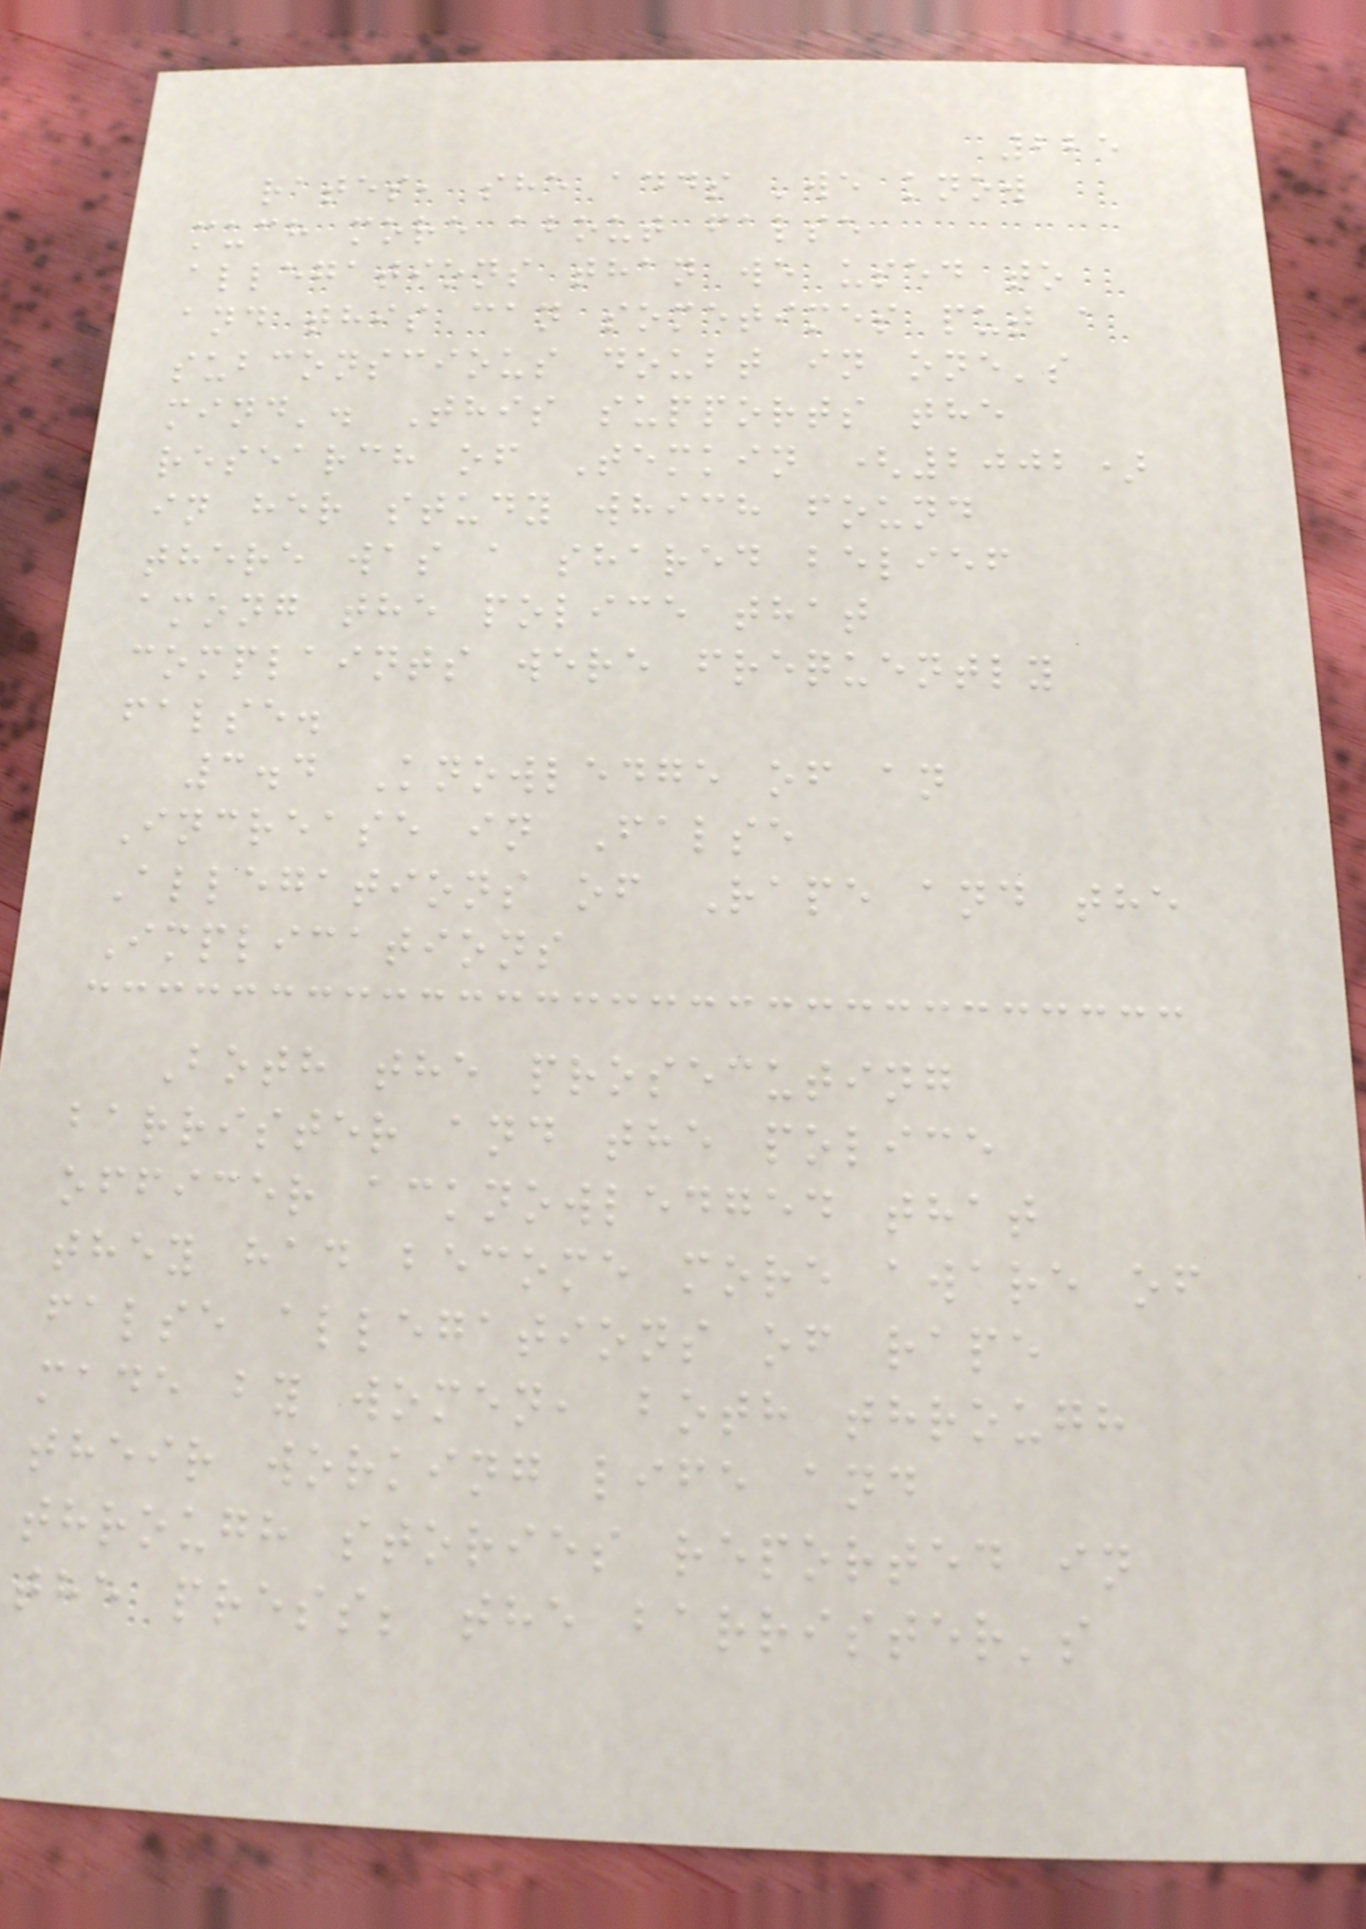225
rates, she adds 'we know
much more about false
allegations than we used to
and this can sometimes put a
subconscious doubt in one's
mind'. This supports the
research of Temkin (2002)
in her study which found
there was a shared belief
among the police that
complaints were frequently
false.
3.4 Knowledge of an
Increase in False
Allegations of Rape and the
Implications
Both the prosecuting
barrister and the police
officer acknowledged that
they had become more aware of
false allegations of rape
made by women, both through
their working life and
through stories reported in
the press; the barrister's
